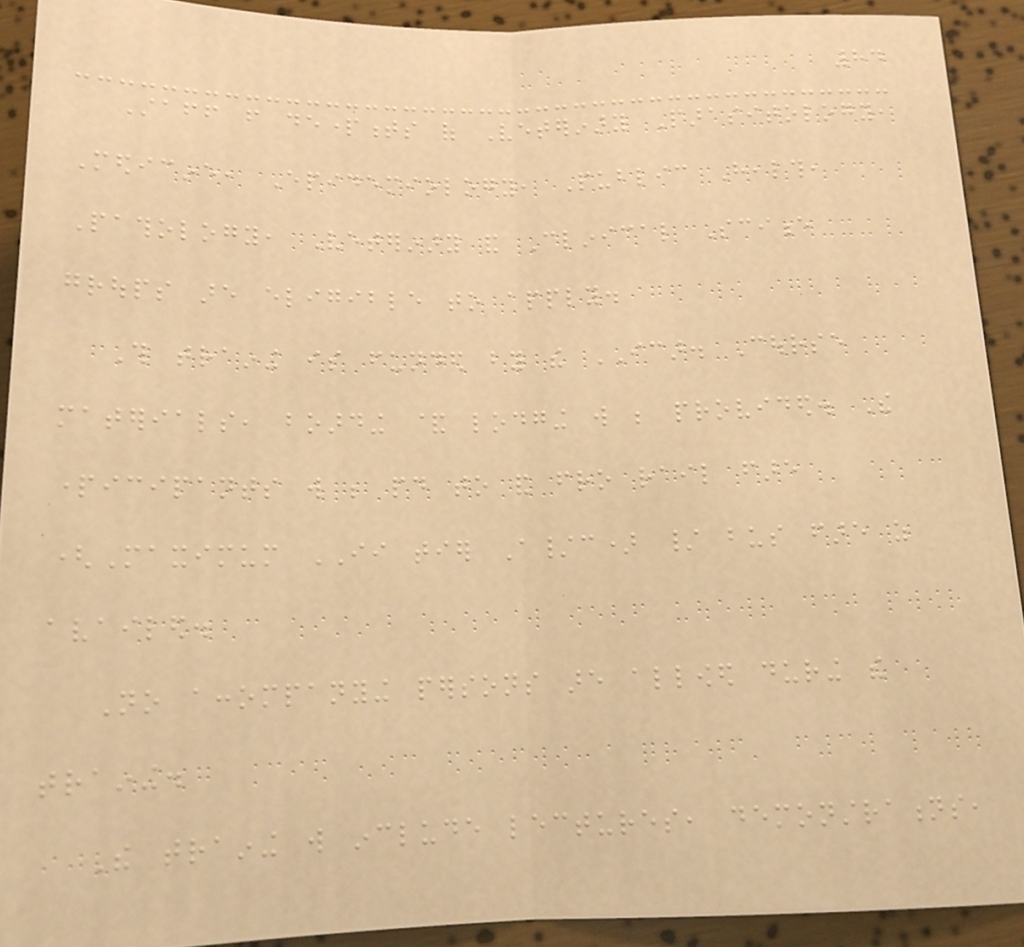84
Staff from departments of Veterinary Parasitology,
Medicine, Epidemiology, Public Health,
Pathology, Veterinary and Clinical Science
groups are eligible to apply.
This training is funded by the ICAR. Course
materials, boarding & lodging will be provided. The
participants will be paid to and fro rail fare
(Maximum II tier A/c) / bus fare as
availed.
No accompanying persons are allowed during the
training.
The training will include lectures, demonstrations,
